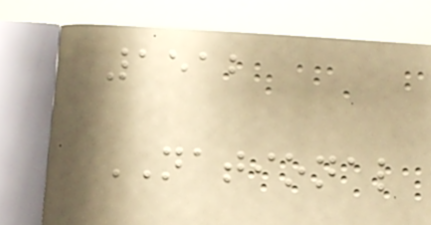1512
NATIONAL
